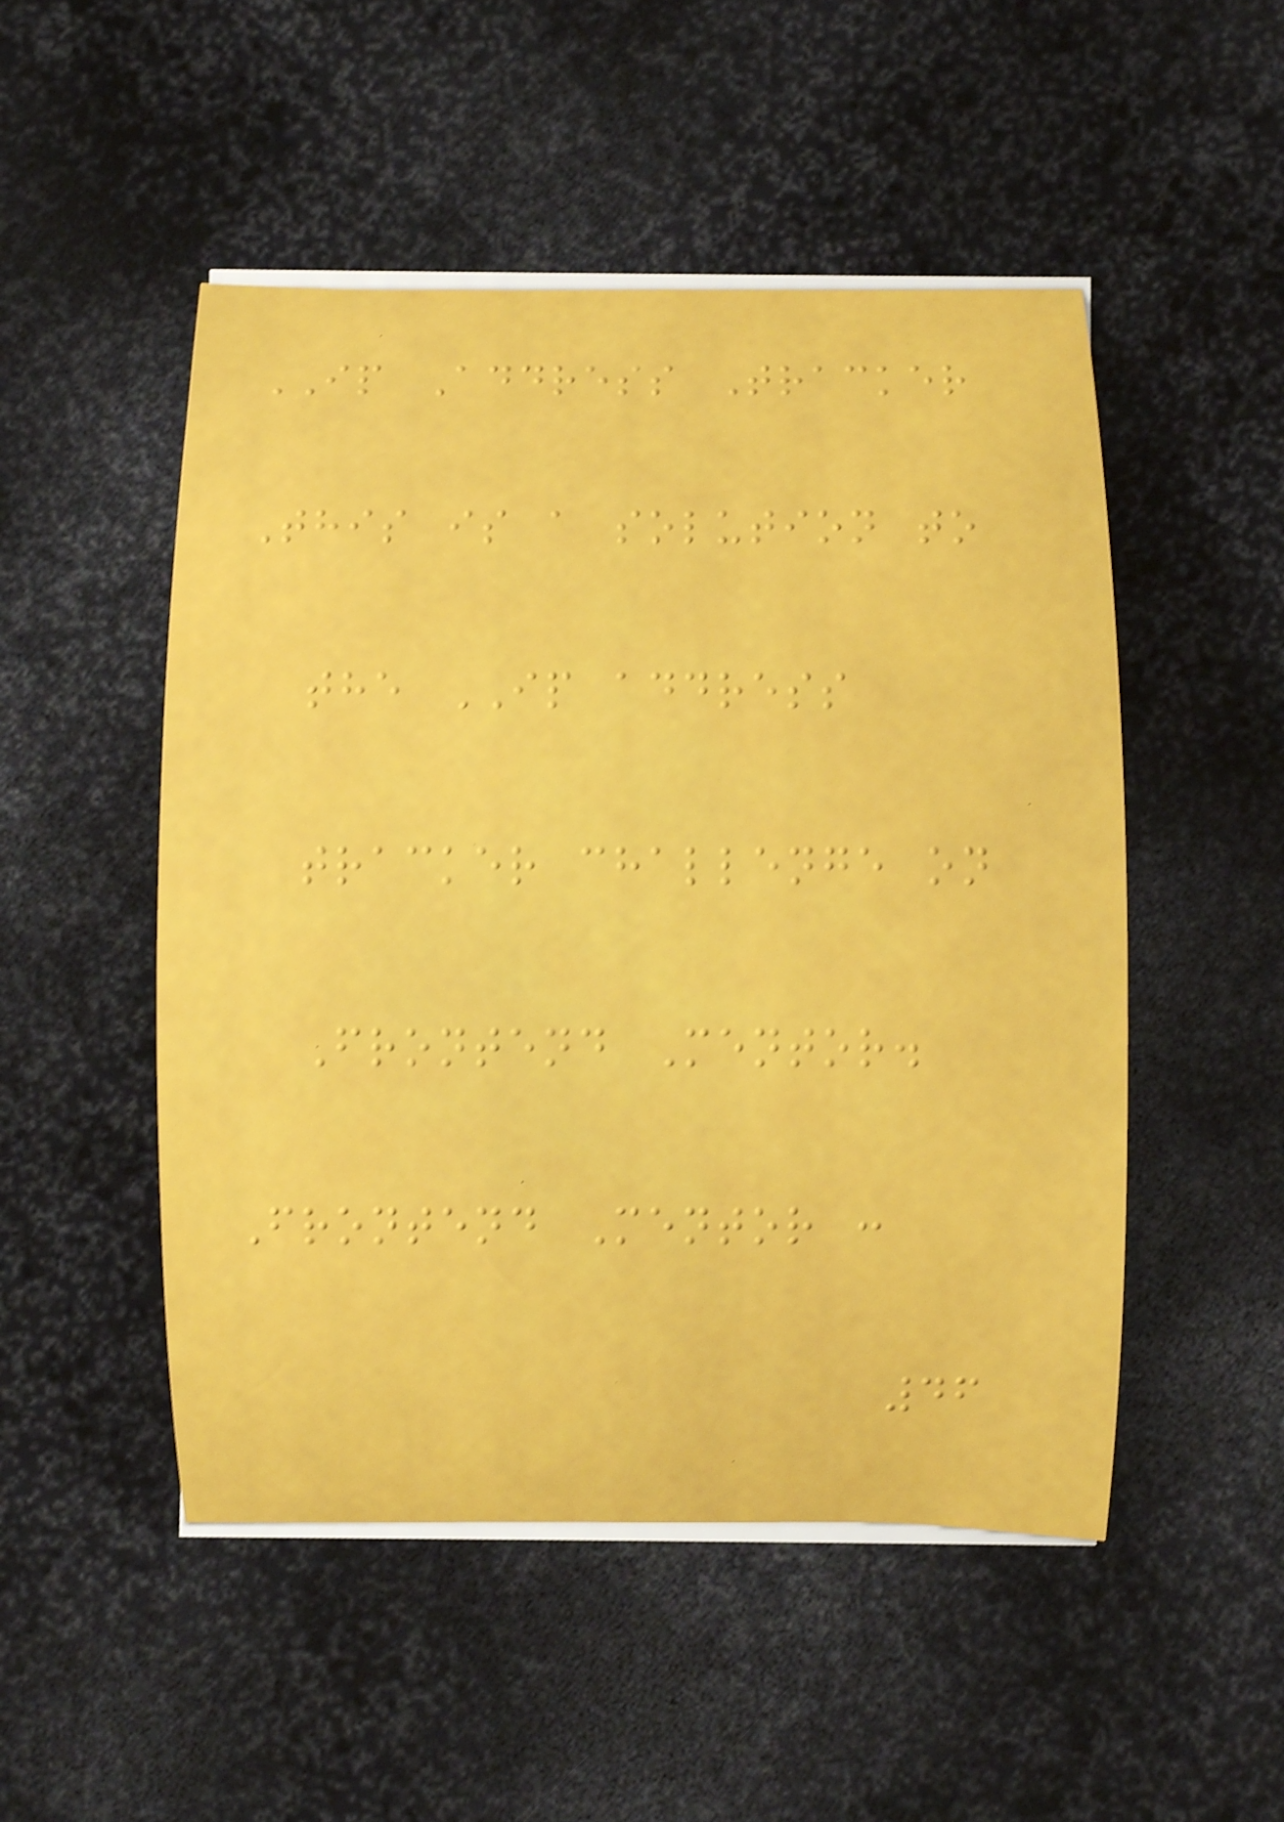IP Address Tracker
This is a solution to
the IP address
tracker challenge on
Frontend Mentor.
Frontend Mentor :
46
